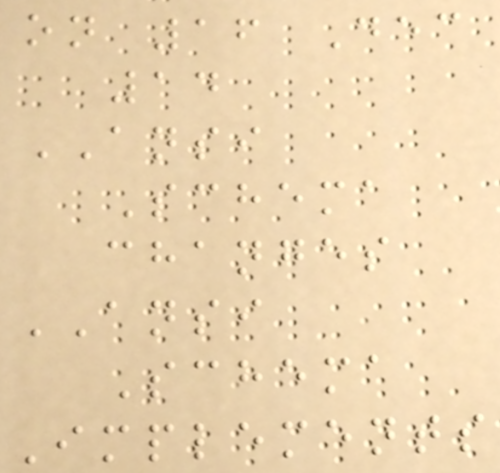on 16 Dec
14
ANSI
Schema
changes
ANSI
Schema
Implements
